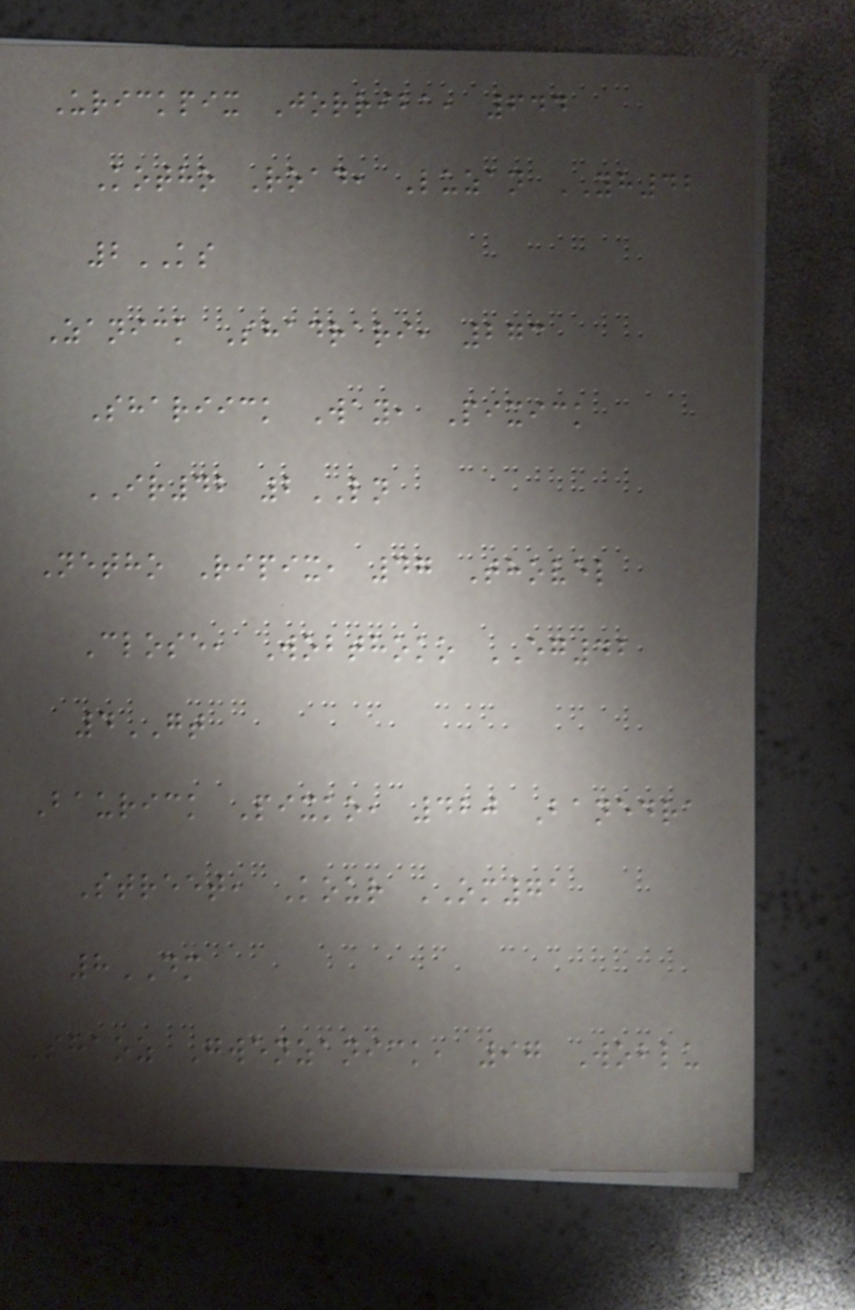Urickpix Jorriba, 644
Kotho Road, Luzan YH42
2KS
Zanick Shadrari, 273
Shariick Way, Pixick
IR42 2LN
Netho Ripix, 47 Thovel
Close, Wobthoko EG42
4GT
Baurick Pixko, 420 Banedra
Street, Kour OM71
8DM
Shaoz Gwenzanick, 97 Woblu
